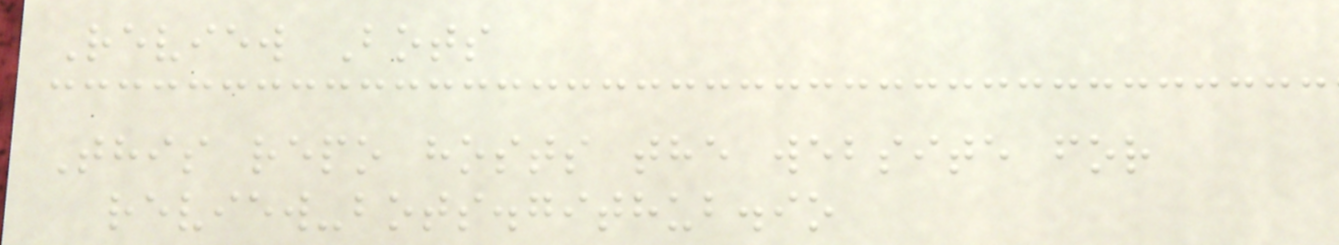Review Bots
This repo hosts the website for
review-bots.github.io
